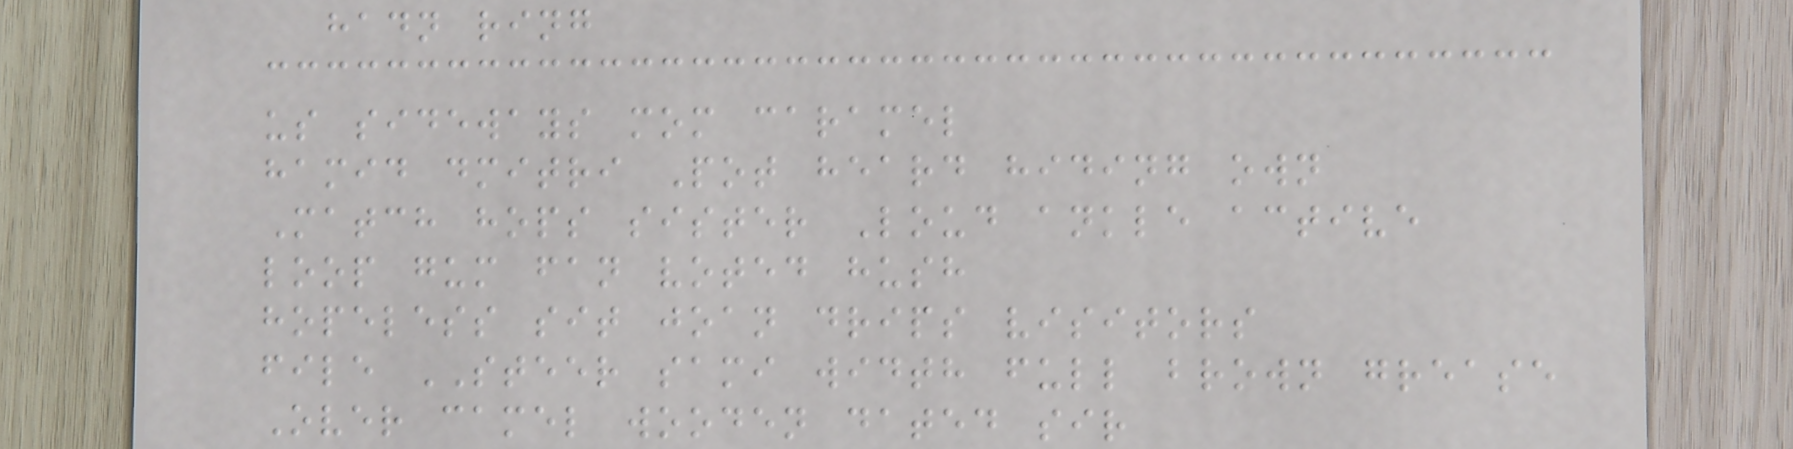hadn ring
us sideways mom caramel
hamid dmitri Pot heard hiding own
Match hops sister Loud ankle active
loop gum fan voted hush
hopeless sit joan drips visitors
file STEER sami width full brown grease
Over camel wooden dated sir
